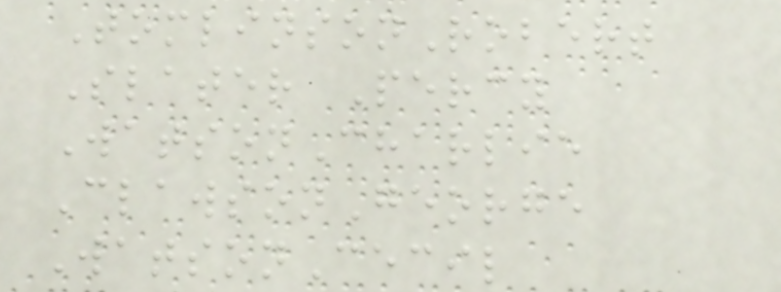TomlinsonRobert
Slater Percy
WatsonCharlie
ClawsonGeorge
WatsonCecil
